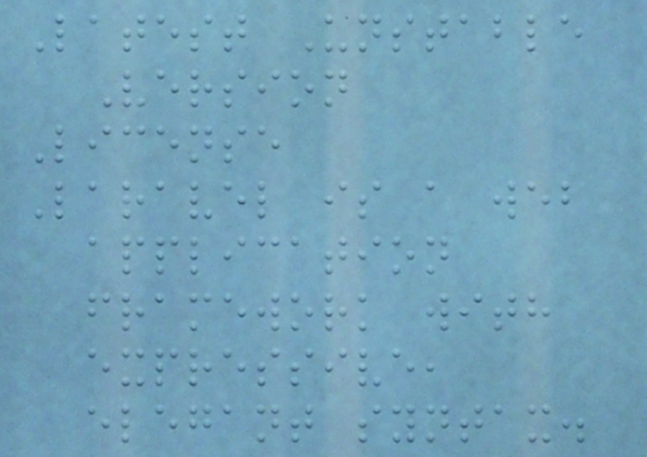Latest Unstable
Version
License
Laravel is a web
application
framework with
expressive,
elegant syntax.
